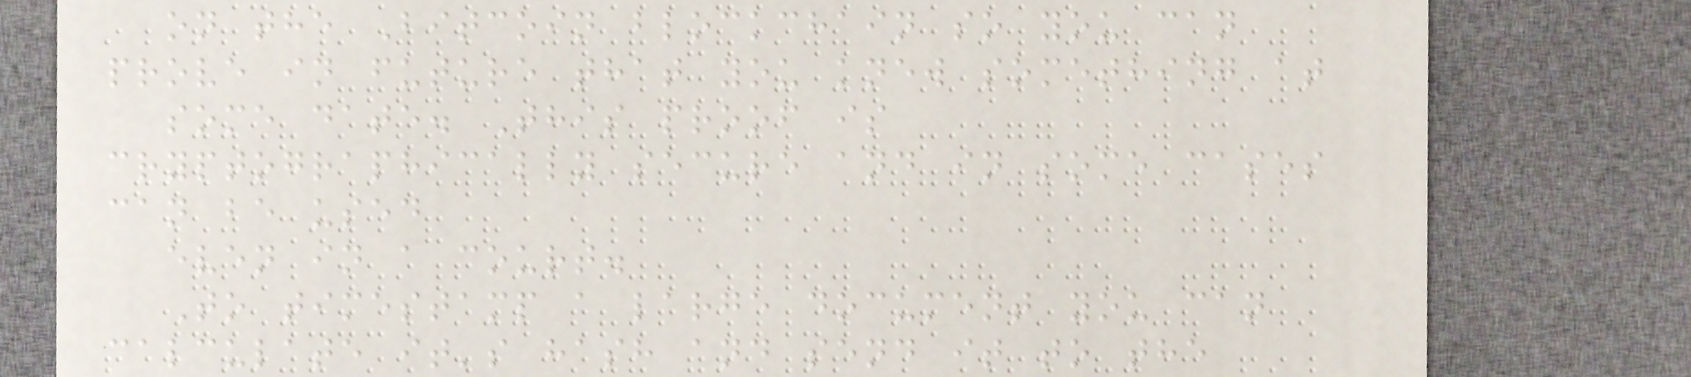on the Bitcoin blockchain so you can
prove in future that you knew something at
some date. This proof is
cryptographically secure and in some cases
can be used
even in a court.
To timestamp a large document you can
calculate it's hash and send it to the
